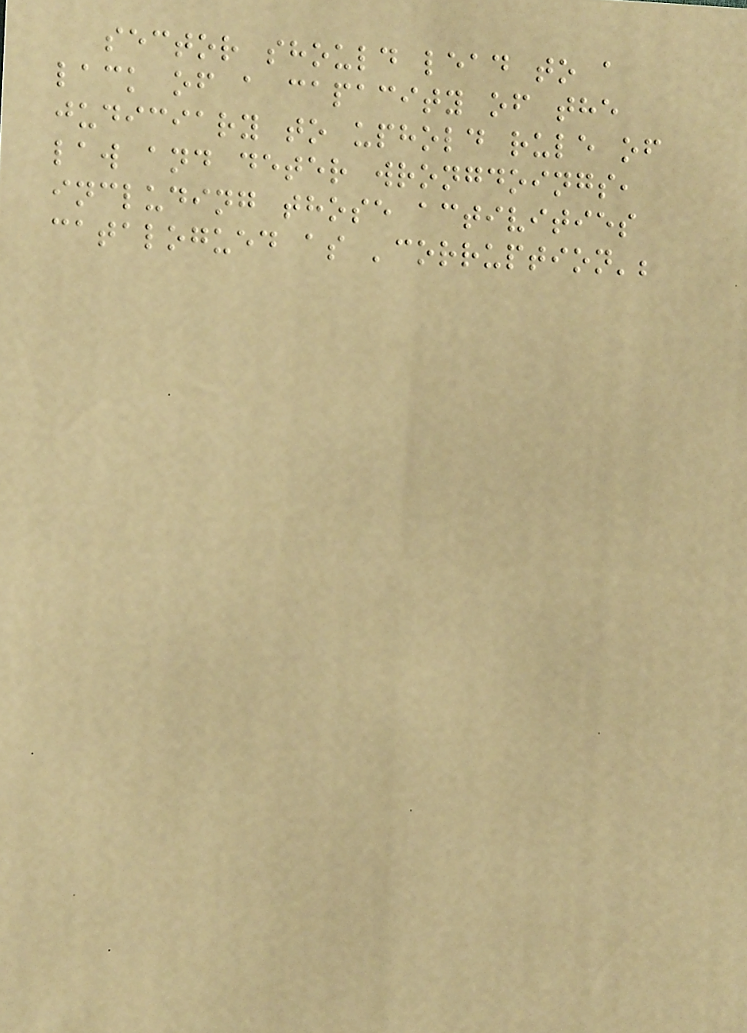sector should lead to a
lack of a capacity of the
judiciary to uphold rule of
law and deter wrongdoings,
including those activities
catalogued as 'corruption';
